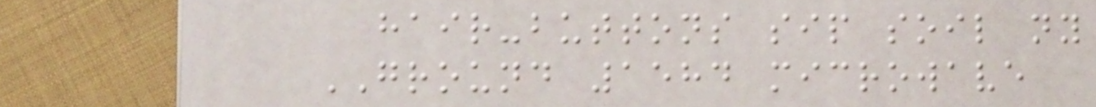hair-buttons sip soil ny
GROUND 1584 microwave
